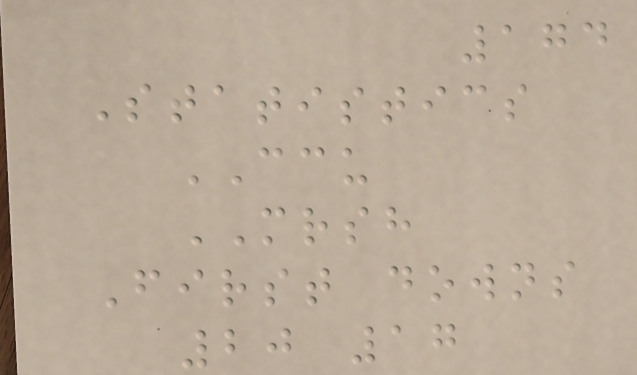174
Statistics
CCU
MRSH
First downs
20 17
